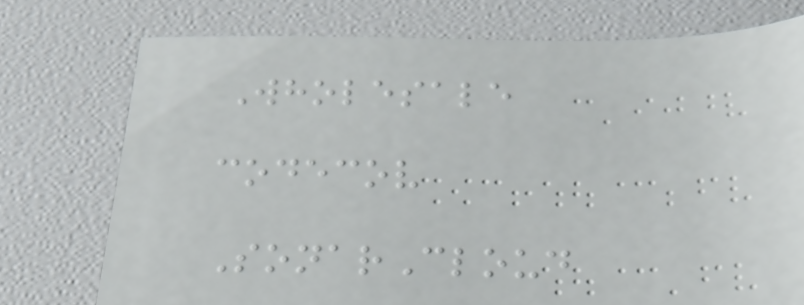Wholesale
codecov
SonarCloud
